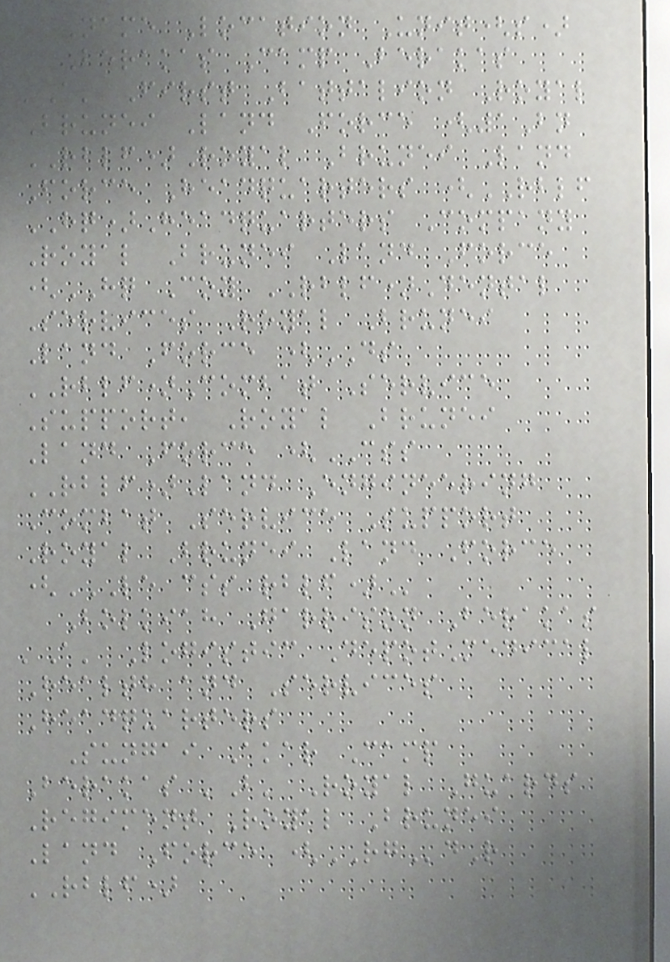Name Location Unit(s)
Berakas Camp Berakas
'A' First Battalion Royal
Brunei Land Force (1Bn
RBLF)Royal Brunei Land
Force Headquarters (RBLF
HQ)Headquarters Company
Royal Brunei Land Force
(HQ Coy RBLF)Dental
Services Royal Brunei
Land Force (DS
RBLF)Combat Service
Support, Royal Brunei
Land Force (CSS
RBLF)Land Engineering
Combat Service Support
Royal Brunei Land Force
(LE CSS RBLF)
Bolkiah Garrison Berakas
'A' Logistic DepotMedical
Health and Services
Headquarters
Sungai Akar Camp
Berakas 'B' Royal Guards
Regiment Royal Brunei
Land Force (RGdR
RBLF)
